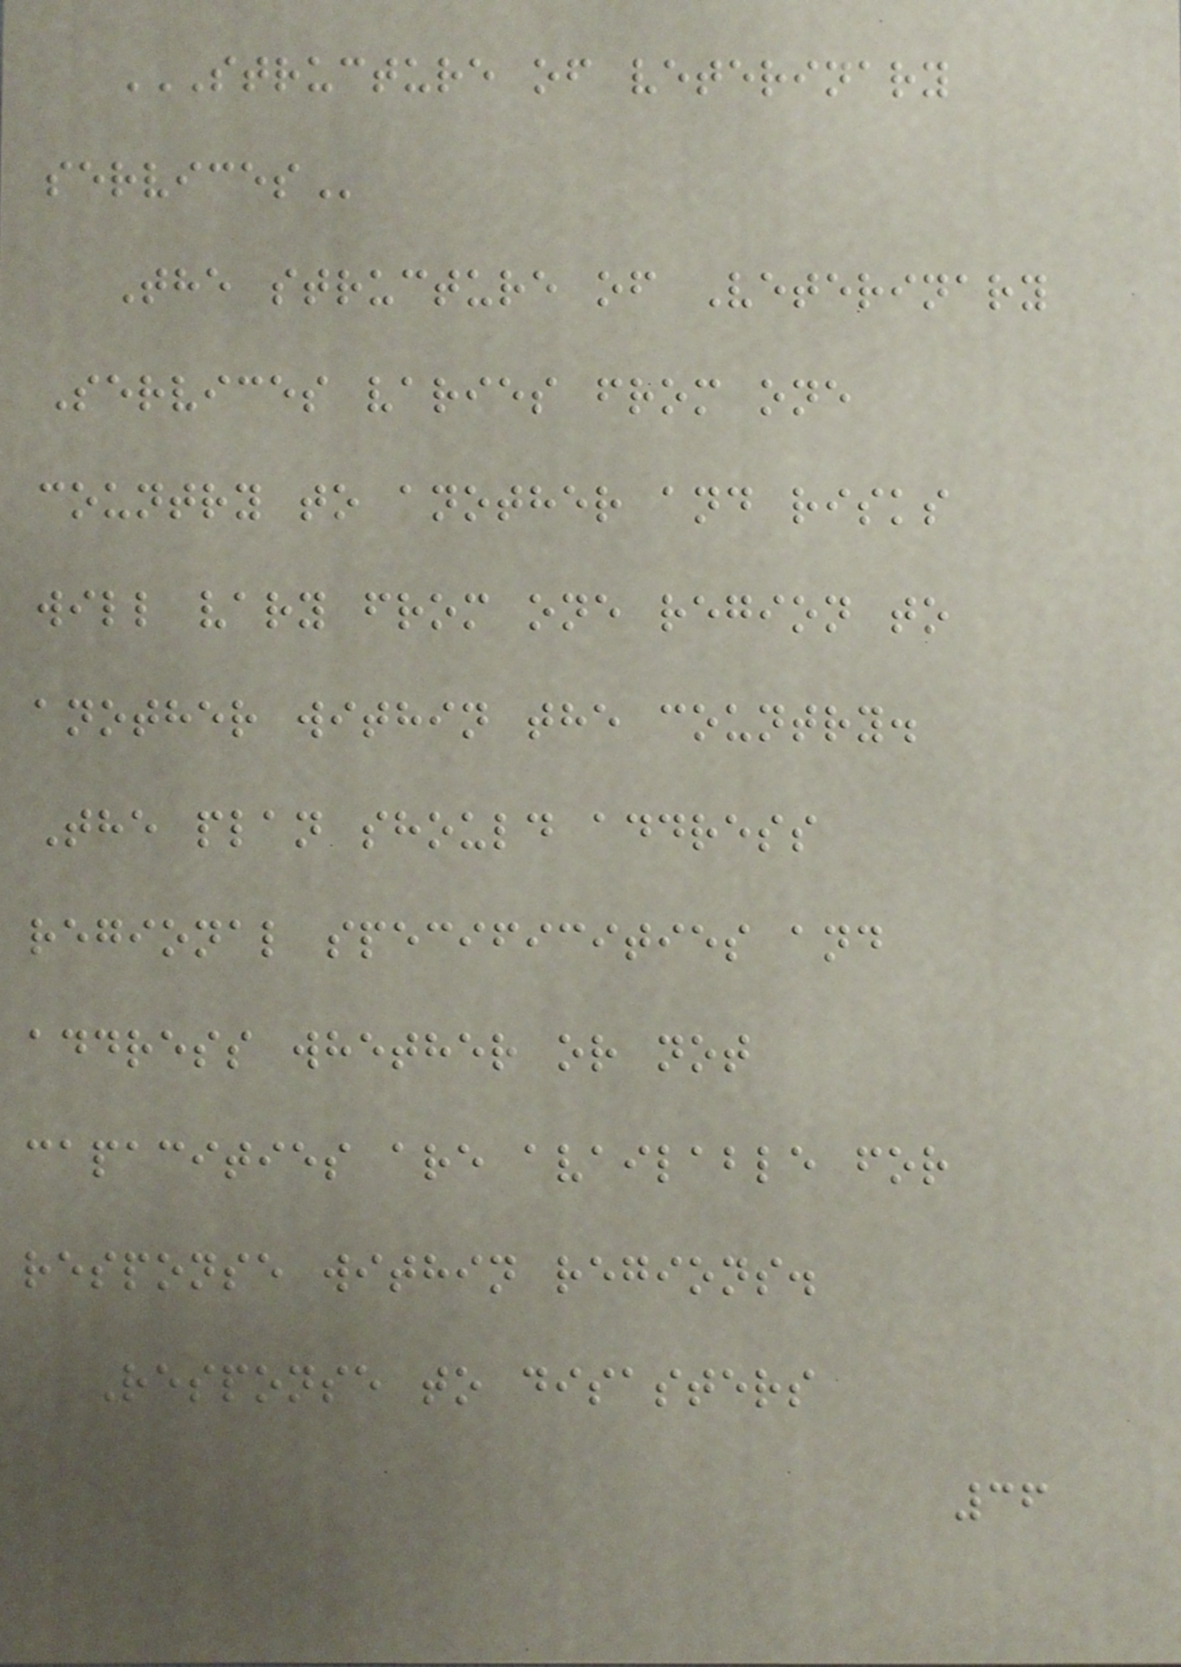STRUCTURE OF VETERINARY
SERVICES
The structure of Veterinary
Services varies from one
country to another and risks
will vary from one region to
another within the country.
The plan should address
regional specificities and
address whether or not
capacities are available for
response within regions.
Response to disasters
36
